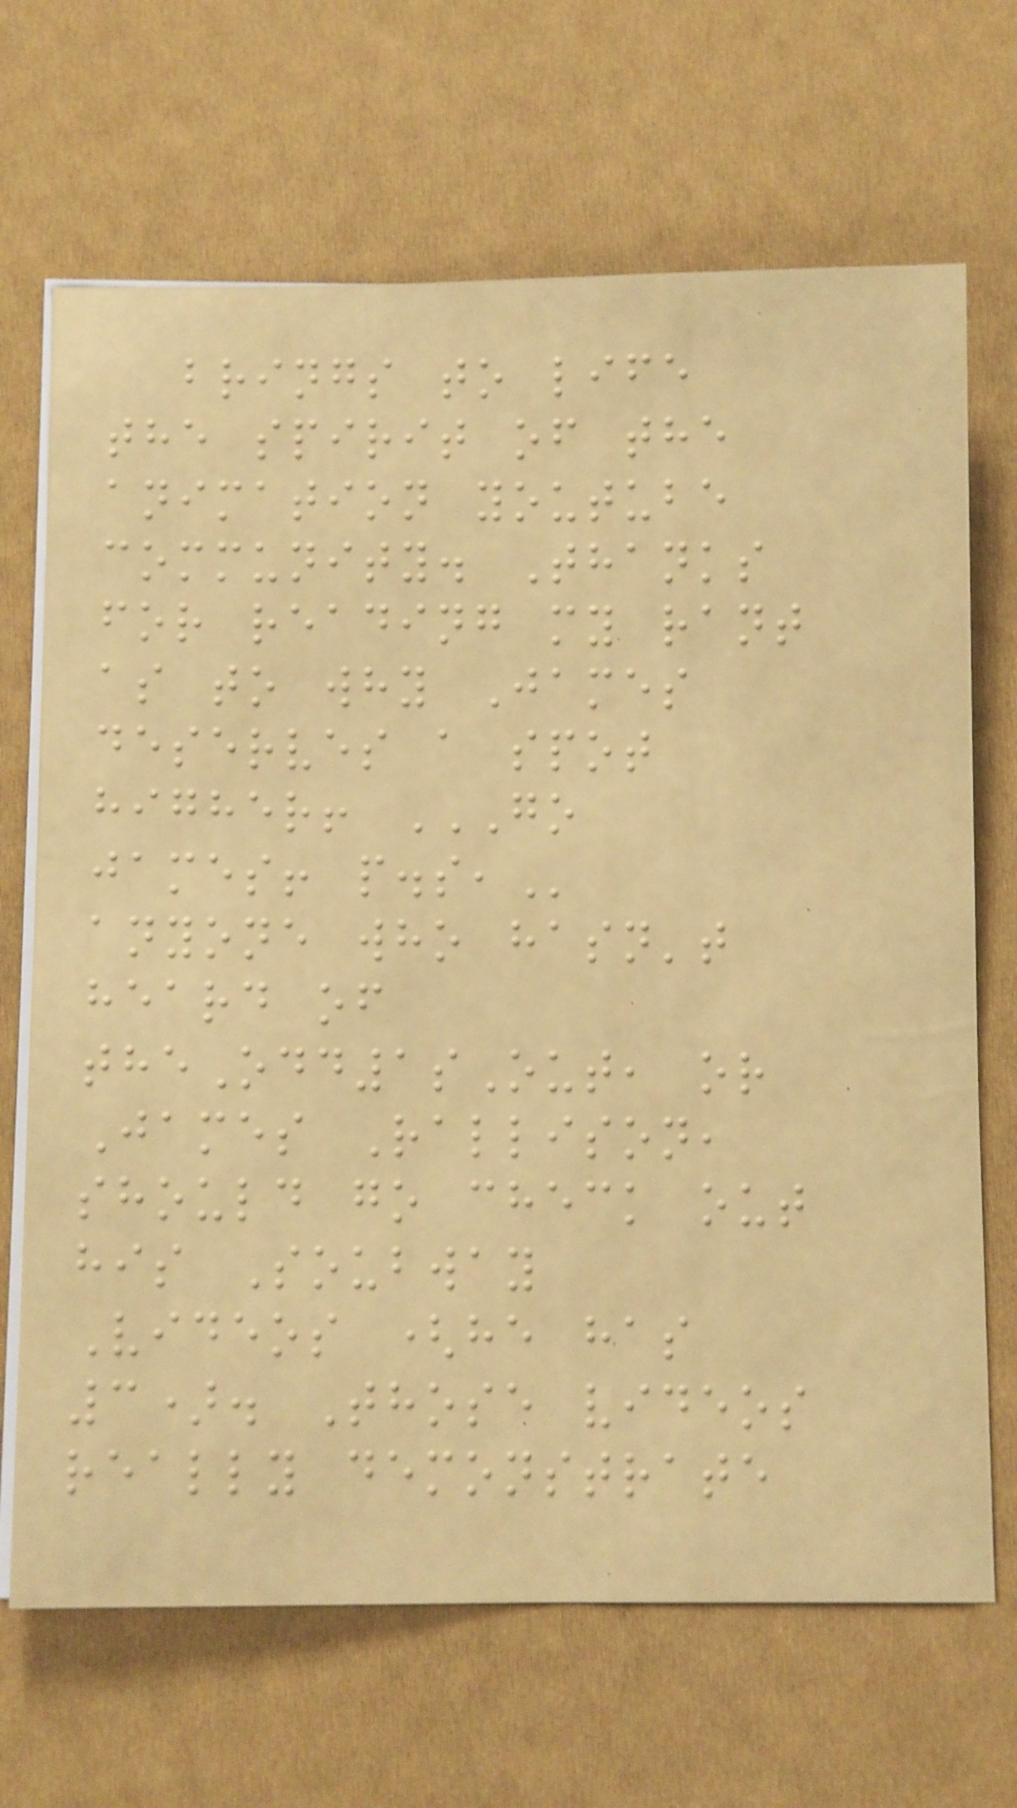brings to life
the spirit of the
animation youtube
community. Thanks
for reading my rant
as to why James
deserves a spot
higher! GO
JAMES! P.S,
anyone who hasn't
heard of
theOdd1sOut, or
James Rallison,
should go check out
his Soubway
Videos (he has
3). Those videos
really demonstrate
